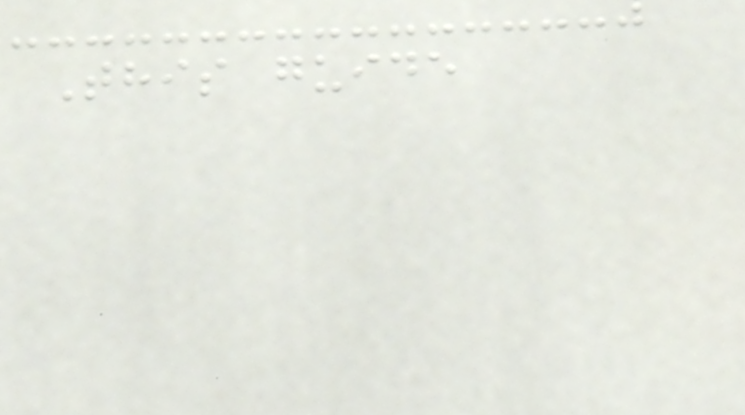This guide
